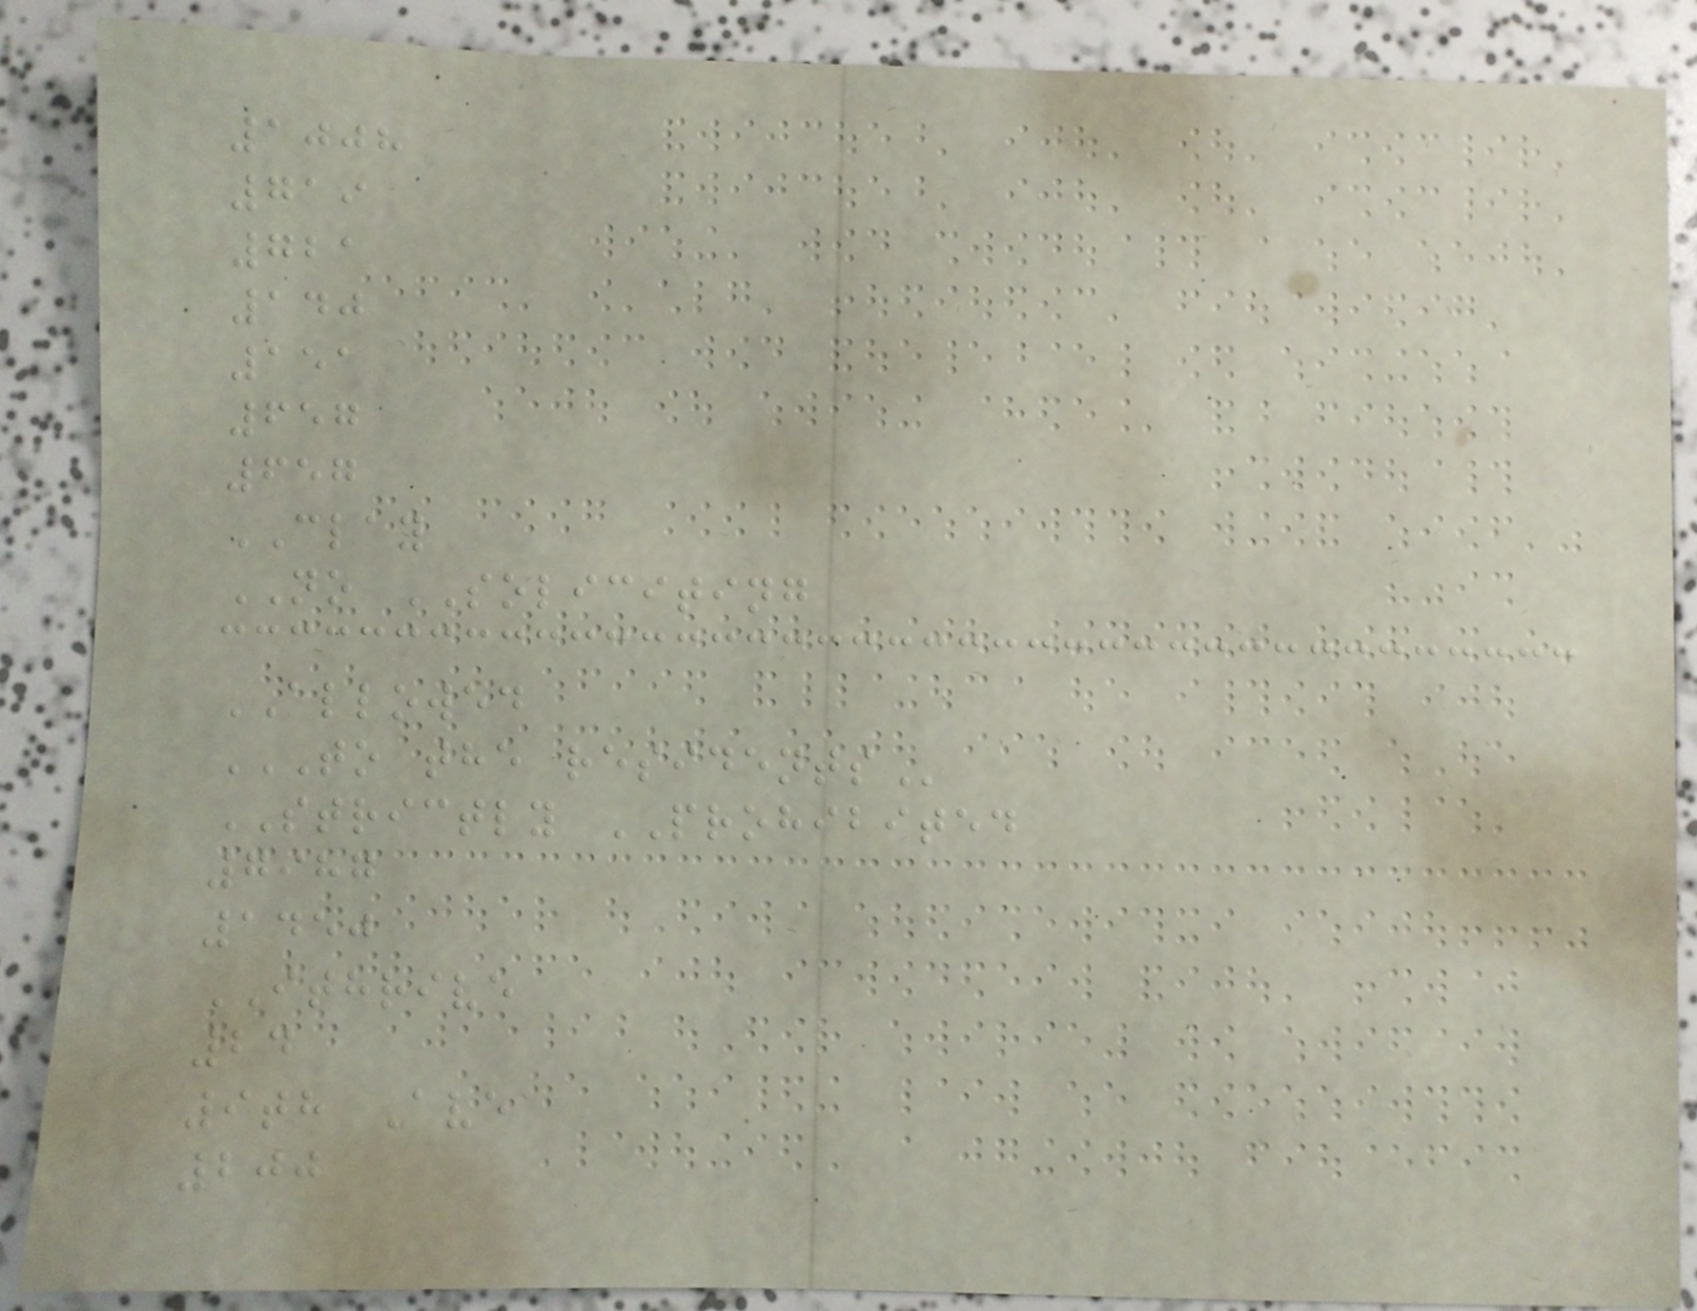1008
719
721
140
151
657
657
CLAY
NO SOLICITING
ALLOWED
TO THE RESIDENTS
STRICTLY PROHIBITED
7987
1450
ITHRIVE
24
9th Ave
200
